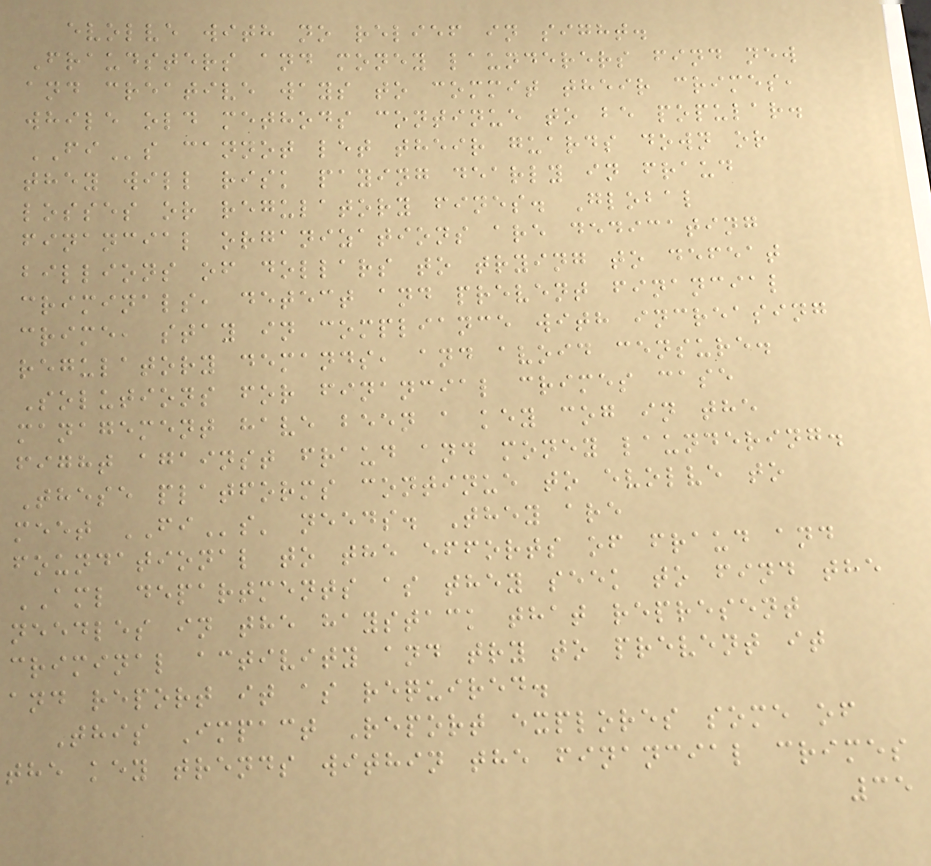evolve with no relief in sight.
Fraudsters and money launderers find new
and creative ways to commit their crimes,
while old methods continue to be popular.
FIs cannot let their guards down or
they will risk paying dearly in fraud
losses or regulatory fines. Global
financial organizations are dedicating
billions of dollars to trying to defeat
criminals, detect and prevent financial
crime, stay in compliance with increasing
regulatory demands, and avoid censure.
Solutions for financial crimes case
management have been a key cog in the
fight against fraud and money laundering.
These platforms continue to evolve to
meet FIs' needs. They are
foundational to the efforts of fraud and
AML departments as they seek to find the
needles in the haystack that represent
criminal activity and try to prevent it
and report it as required.
This Impact Report explores some of
the key trends within the financial crimes
35
